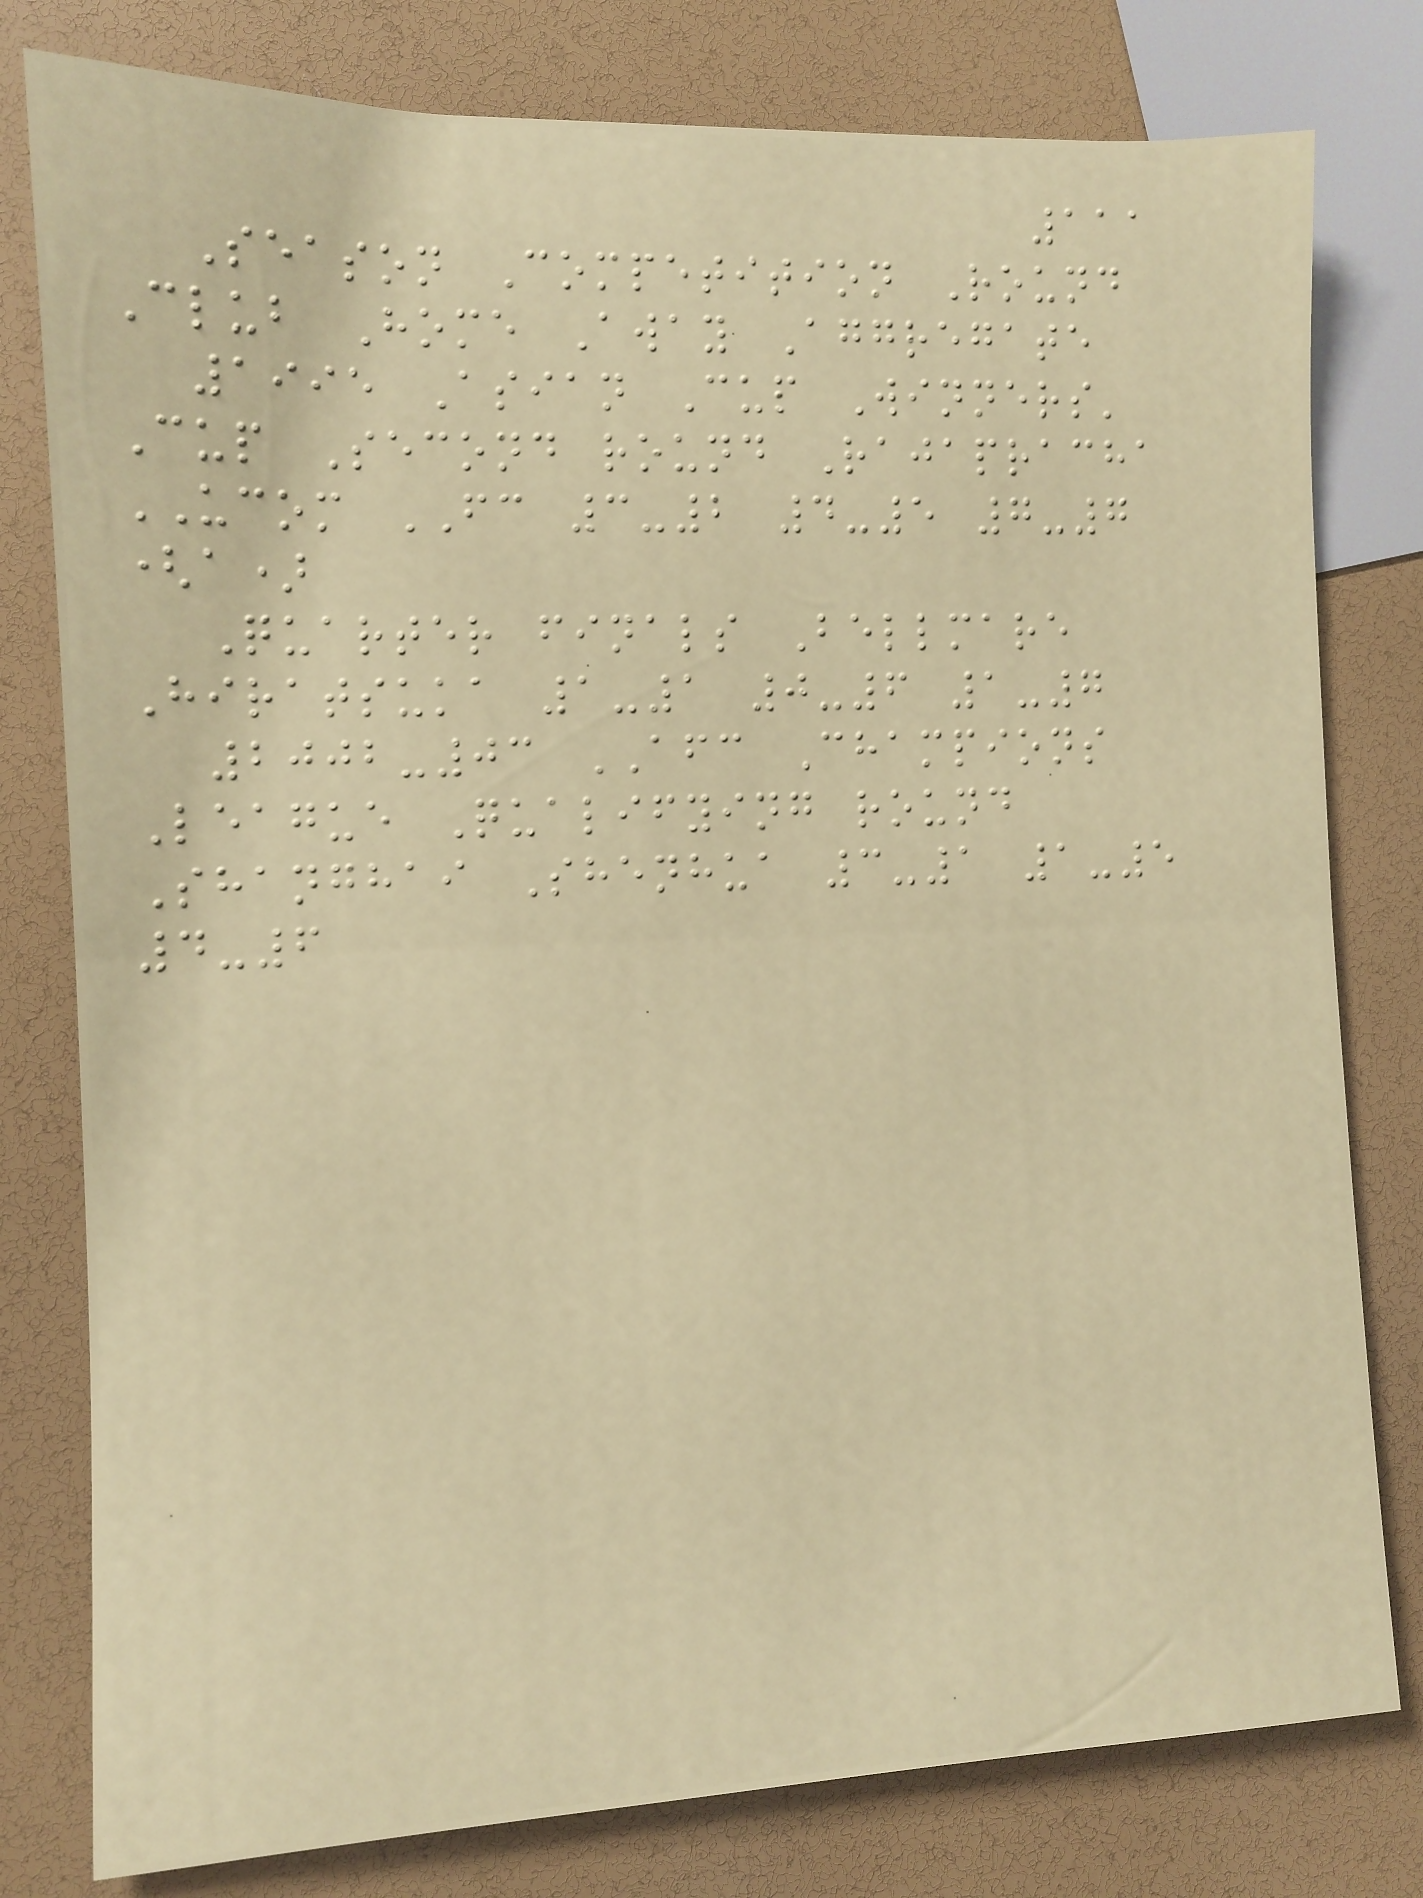111
Season Competition Round
Club Home Away Aggregate
1995 Asian Cup Winners'
Cup Second round Rajapracha
UCOM FC 3-2 4-5 7-7
(a)
Quarter finals Bellmare
Hiratsuka 1-1 0-6 1-7
2002-03 AFC Champions
League Qualifying round
Shanghai Shenhua 3-1 1-5
4-6
